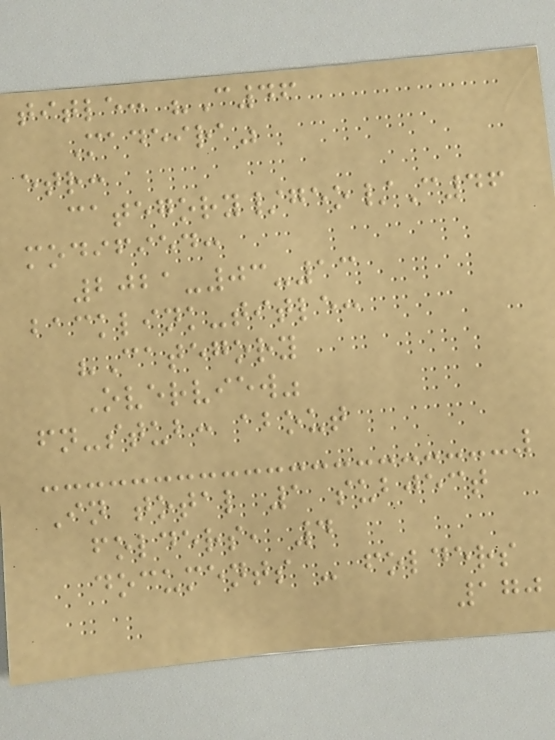title: "C46
Madeira"
etr:
category/geo/C46
modified:
2021-03-13
backlink-title:
"Category
Overview"
fn-stub: about
In total 1 subject
folders, 4
documents - folders
170
